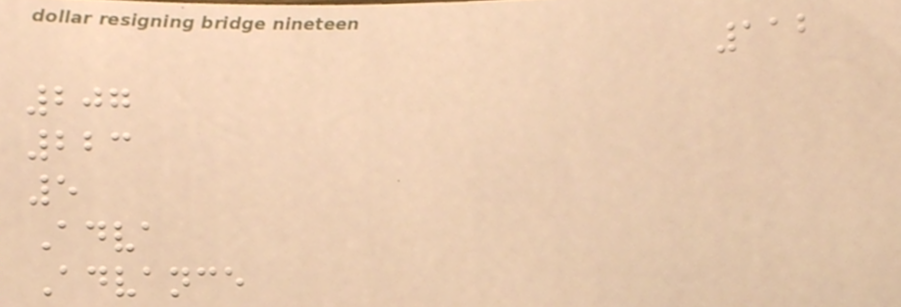112
207
223
5
Adva
Advance
